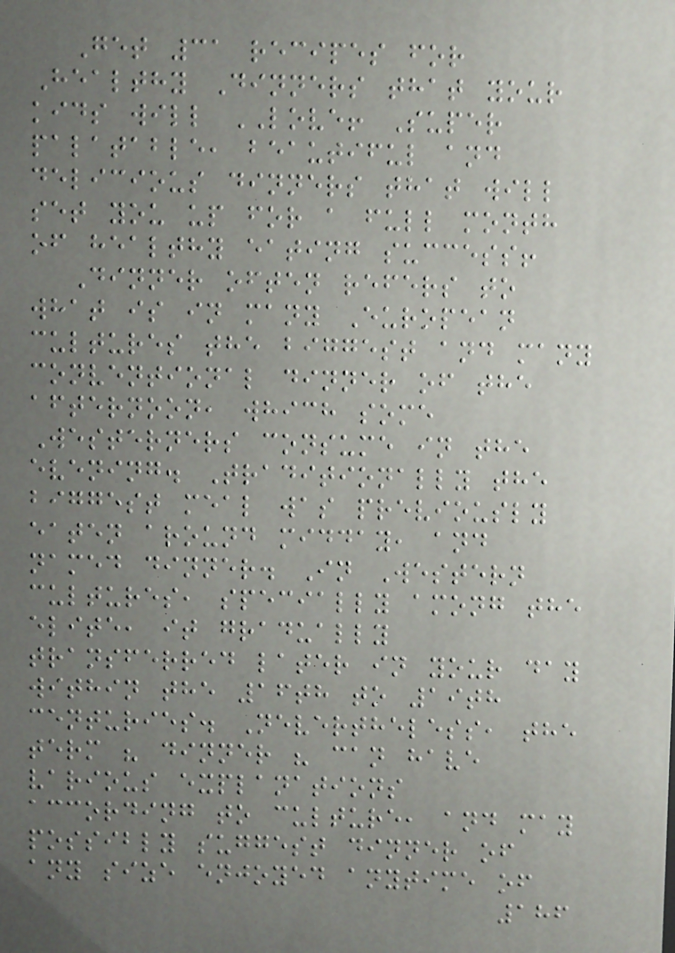Get 31 recipes for
Healthy Dinners that your
kids will LOVE! Super
palatable, beautiful and
delicious dinners that will
set you up for a full month
of healthy eating success!
Dinner often refers to
what is in many European
cultures the biggest and many
conventional dinner of the
afternoon, which some
Westerners consume in the
evening. Traditionally the
biggest meal was previously
eaten around midday, and
named dinner. In Western
cultures, specially among the
elite, it gradually
transferred later in your day
within the 16th to 19th
centuries. Nevertheless, the
term " dinner " can have
various explanations
according to culture, and may
possibly suggest dinner of
any size enjoyed anytime of
186
